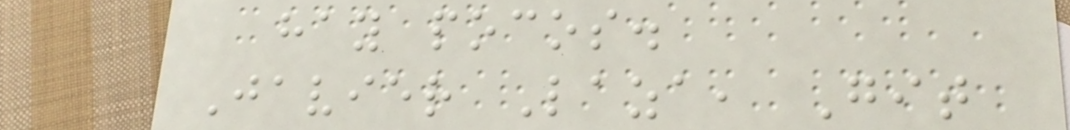hay pocos.
Javier Laza, Git
